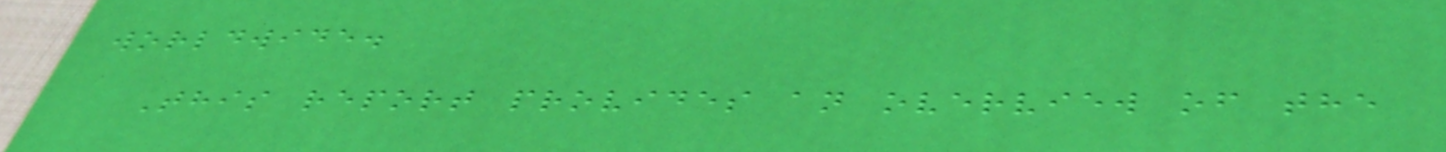worldwide.
This report provides an overview of the
